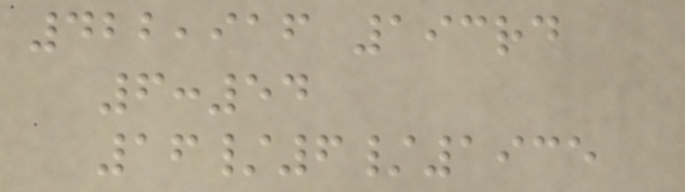422,916 193rd
6:54
16/6/1935
